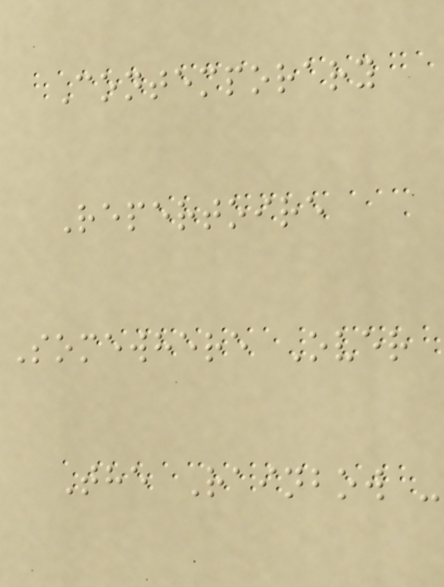Contemporary
Repertoire
Somewhere Over
The Rainbow -
